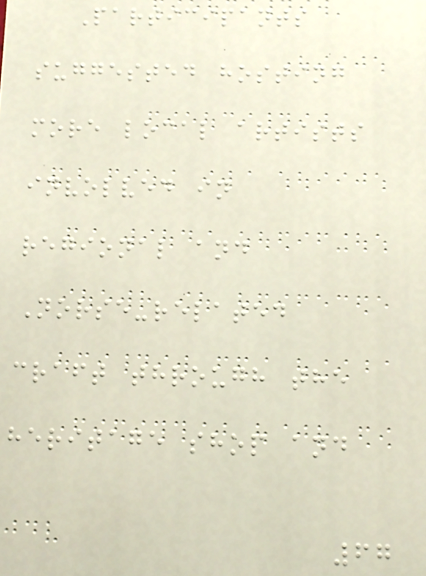Participants
suggested hosting
more local artists
involved in
regional and
Norse-related
craft through the
heritage shop and
67
